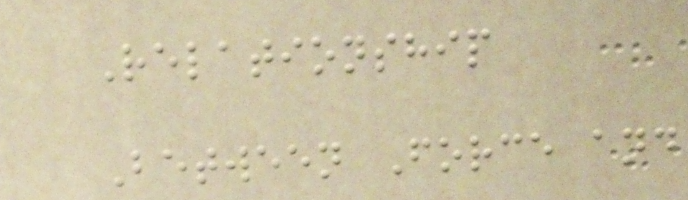Relationship
Between Force and
